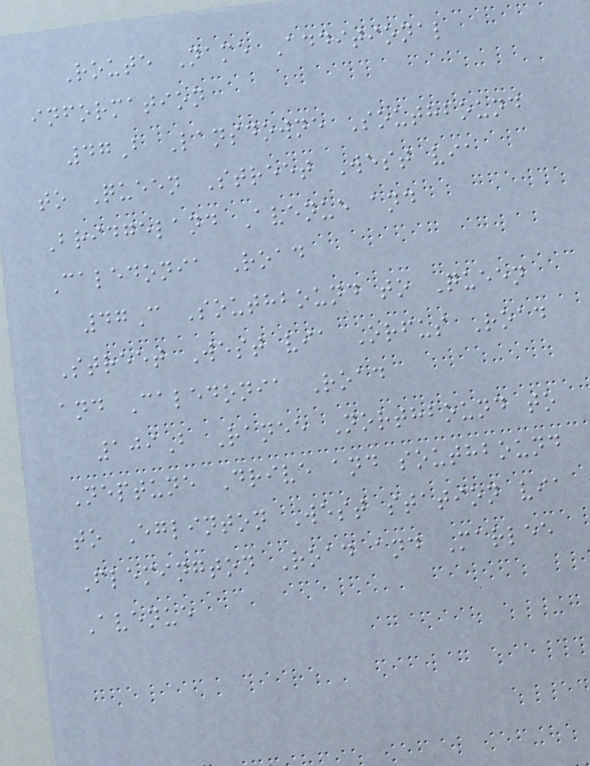Route Name Additional
information
47B Lansdowne Southbound
to Queen Street West via
Bridgeland Avenue and
Caledonia Road
47C Southbound to Queen
Street West via Orfus Road
and Caledonia Road
109B Ranee Northbound to
Neptune Drive and southbound
to Eglinton West station via
Flemington Road and Marlee
Avenue
